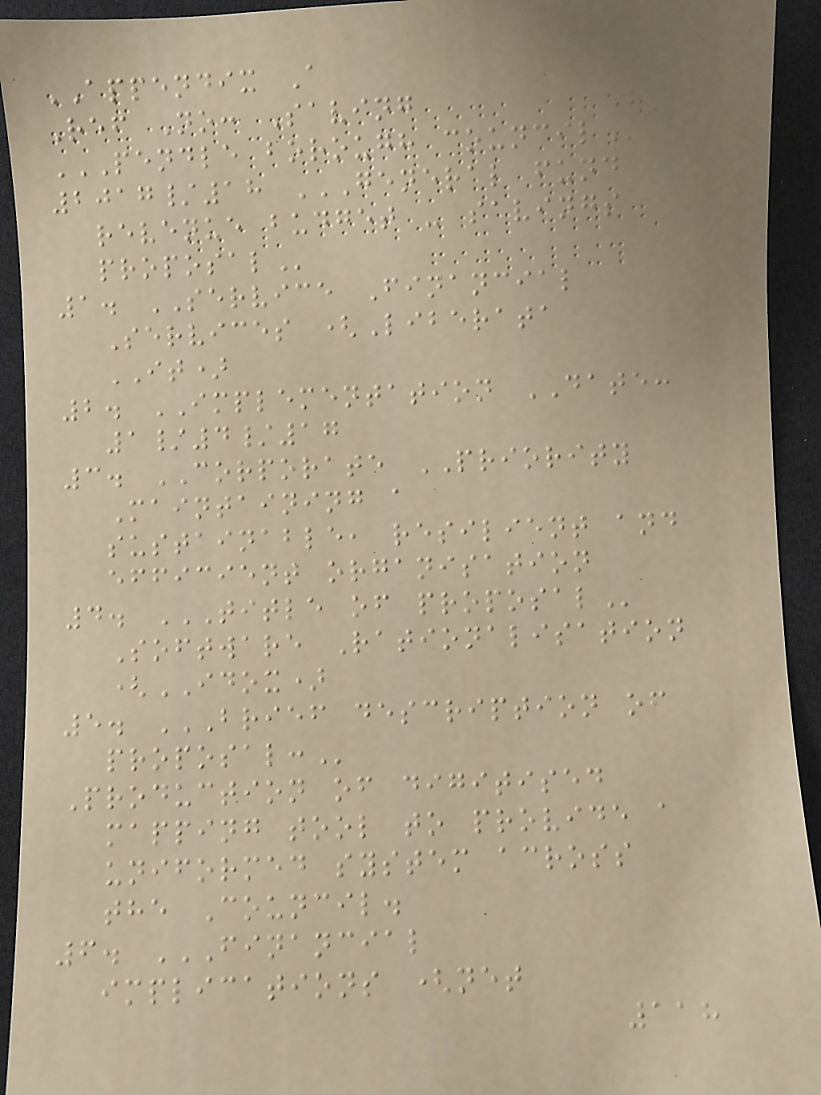APPENDIX A
Ref No: Saving
PENDLE BOROUGH COUNCIL
2017/18 GENERAL FUND
REVENUE BUDGET - SAVINGS
PROPOSAL
1. SERVICE Financial
Services (Liberata
IT)
2. IMPLEMENTATION DATE:
1/4/17
3. CORPORATE PRIORITY
Maintaining a
sustainable, resilient and
efficient organisation
4. TITLE OF PROPOSAL
Software Rationalisation
(IDOX)
5. BRIEF DESCRIPTION OF
PROPOSAL:
Production of digitised
mapping tool to provide a
uniformed system across
the Council.
6. FINANCIAL
IMPLICATIONS (NET
118
